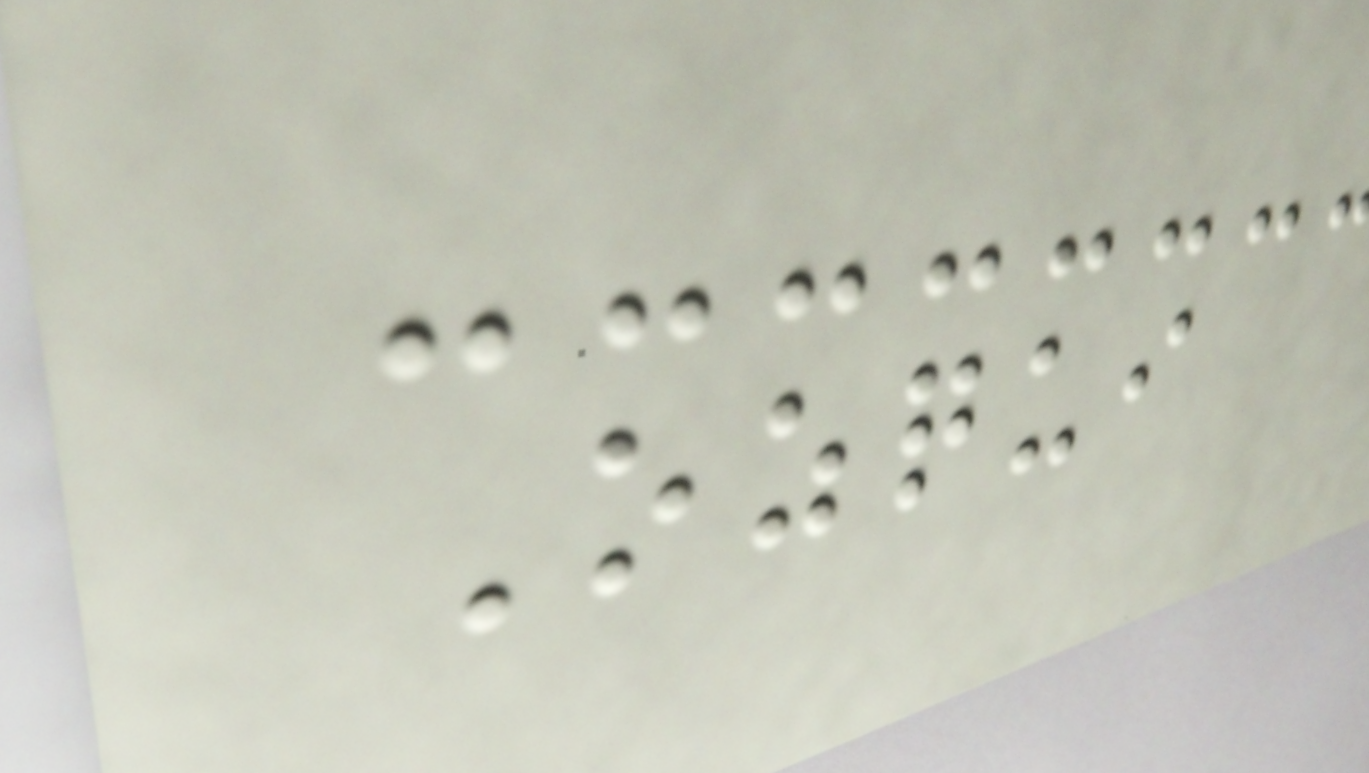Ozqui
